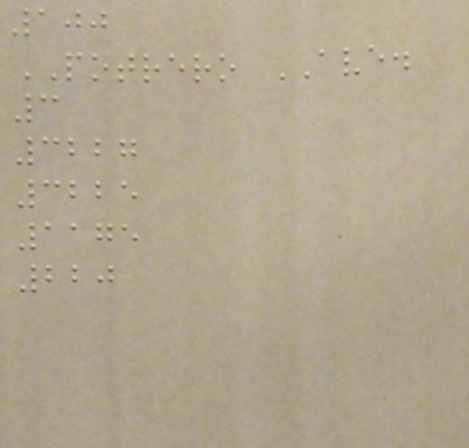100
POTRERO AVE.
3
3227
3225
1175
220
